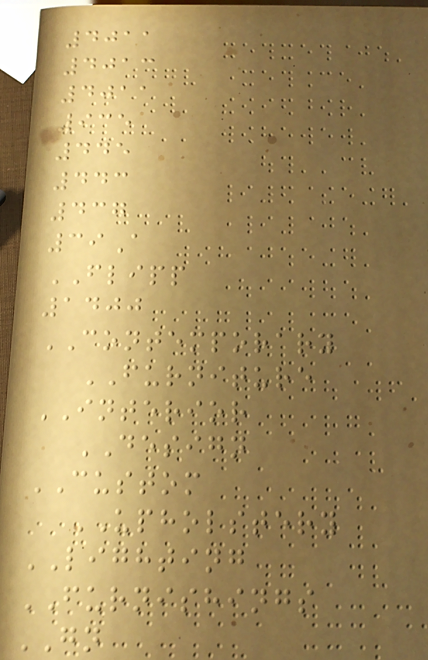4011
4013
4011
935
445
443
437
39A
FLIPP
1400
CONTEMPORARY
FURNITURE
INTERIOR
DESIGN
CUSTOM
UPHOLSTERY
LIGHTING
FURNISHINGS
GN
